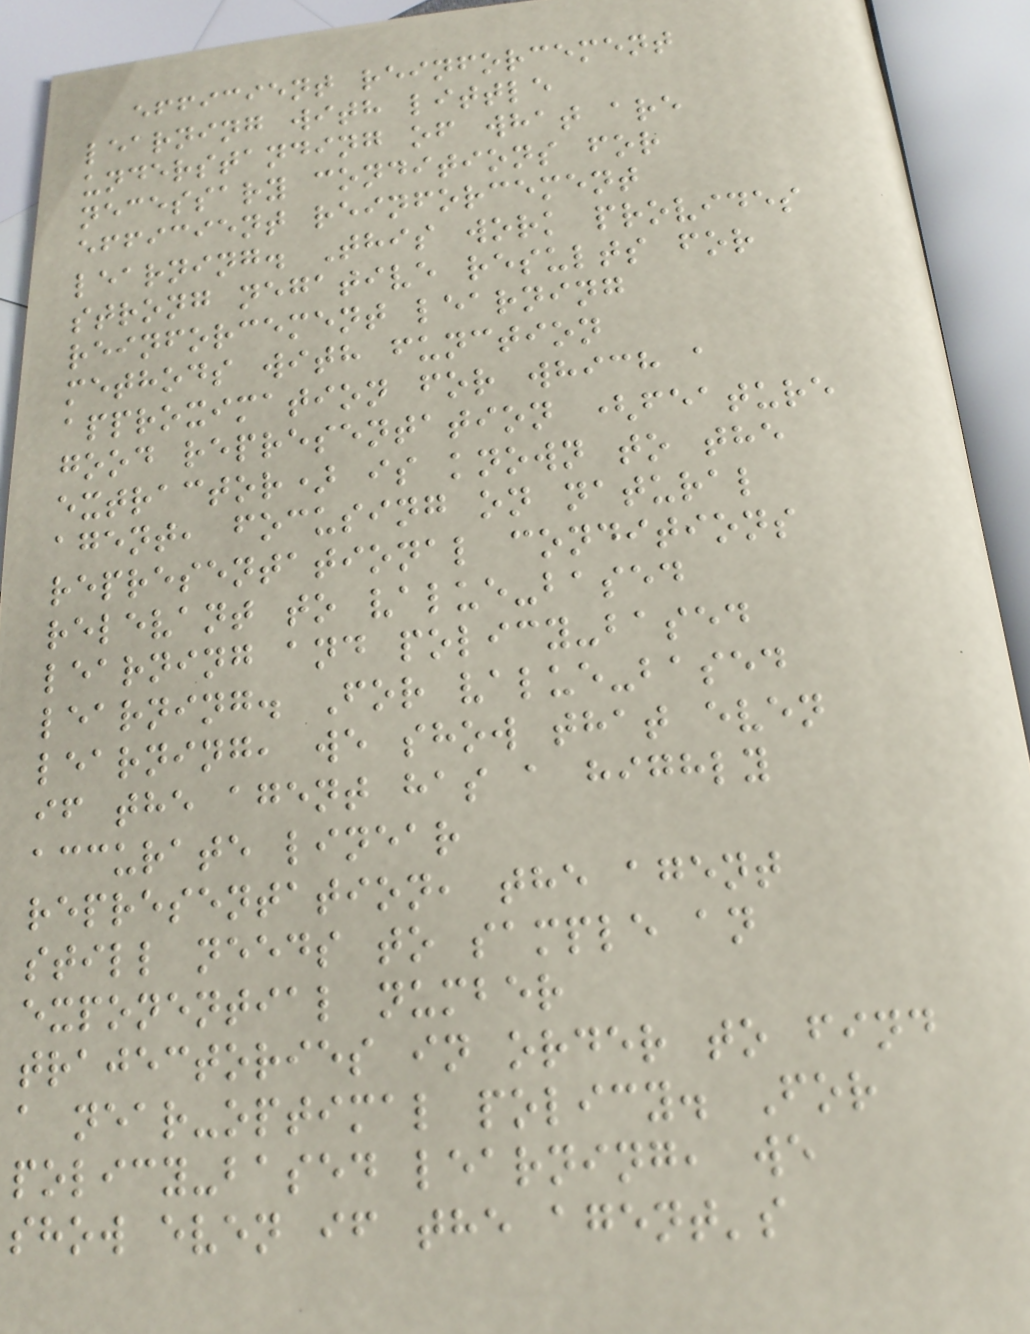efficient reinforcement
learning with little
understanding of what are
necessary conditions for
efficient reinforcement
learning. This work provides
strong negative results for
reinforcement learning
methods with function
approximation for which a
good representation (feature
extractor) is known to the
agent, focusing on natural
representational conditions
relevant to value-based
learning and policy-based
learning. For value-based
learning, we show that even
if the agent has a highly
accurate linear
representation, the agent
still needs to sample an
exponential number
trajectories in order to find
a near-optimal policy. For
policy-based learning, we
show even if the agent's
